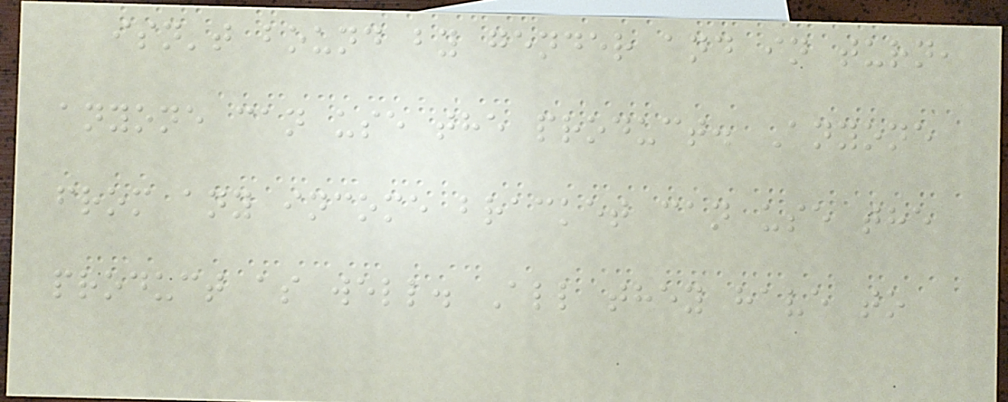isn't bound by gender and in turn,
anyone can use the product. Anyone
from any income bracket can use the
product as well. All they have to
